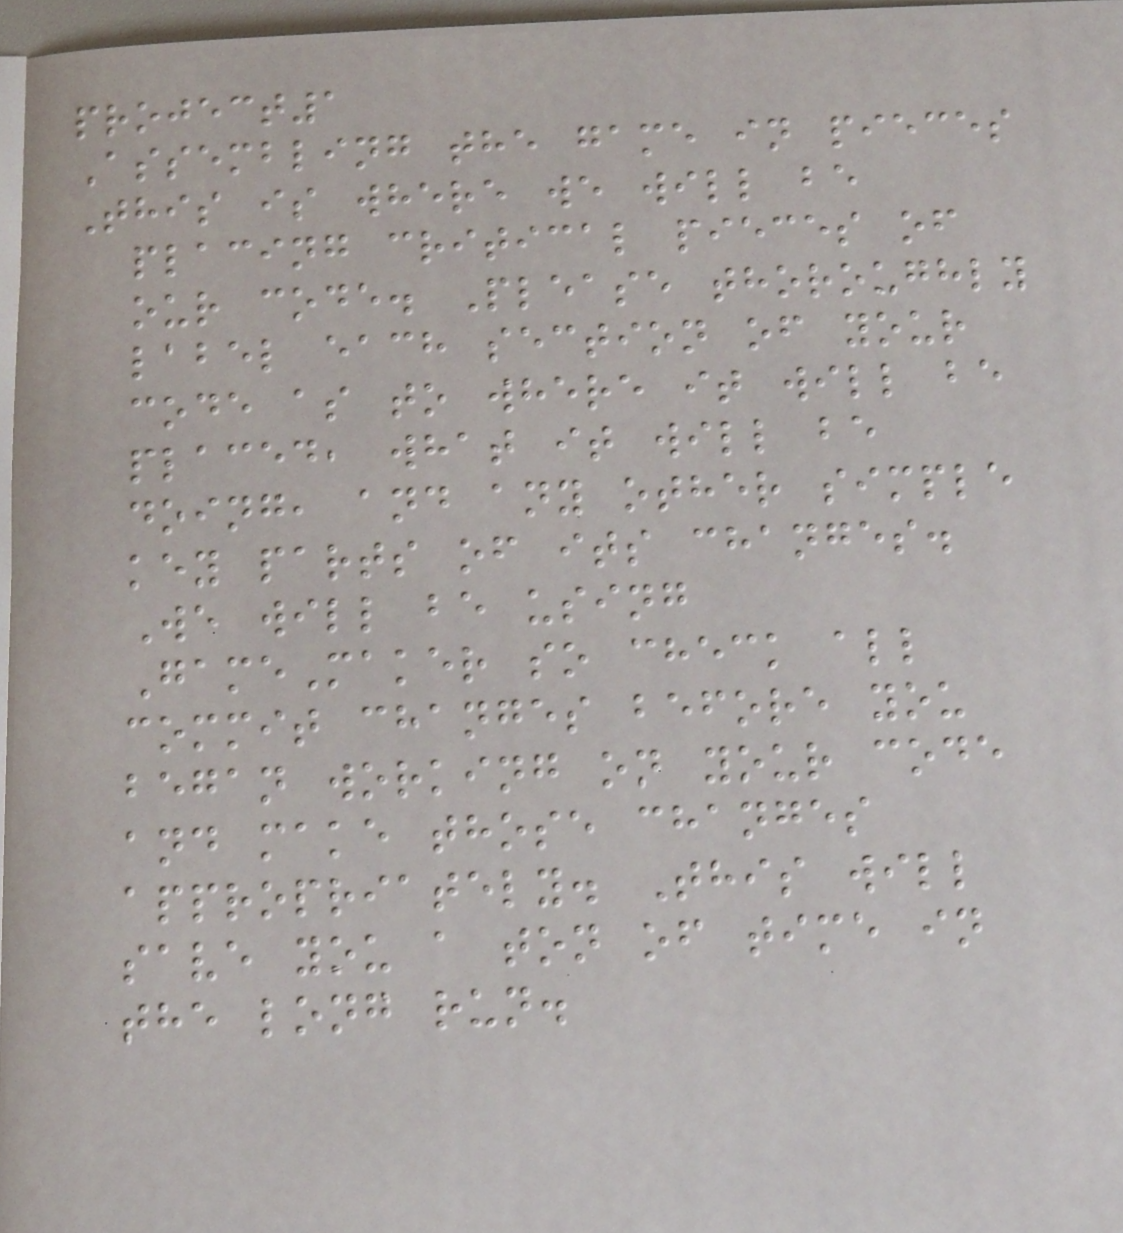project1
Assembling the game in pieces
This is where we will be
placing critical pieces of
our code. Please thoroughly
label each section of your
code as to where it will be
placed, what it will be
doing, and any other simple
key parts of its changes.
We will be using
GameMaker so check all
commit changes before you
began working on your code
and make those changes
appropriately. This will
save you a ton of time in
the long run.
